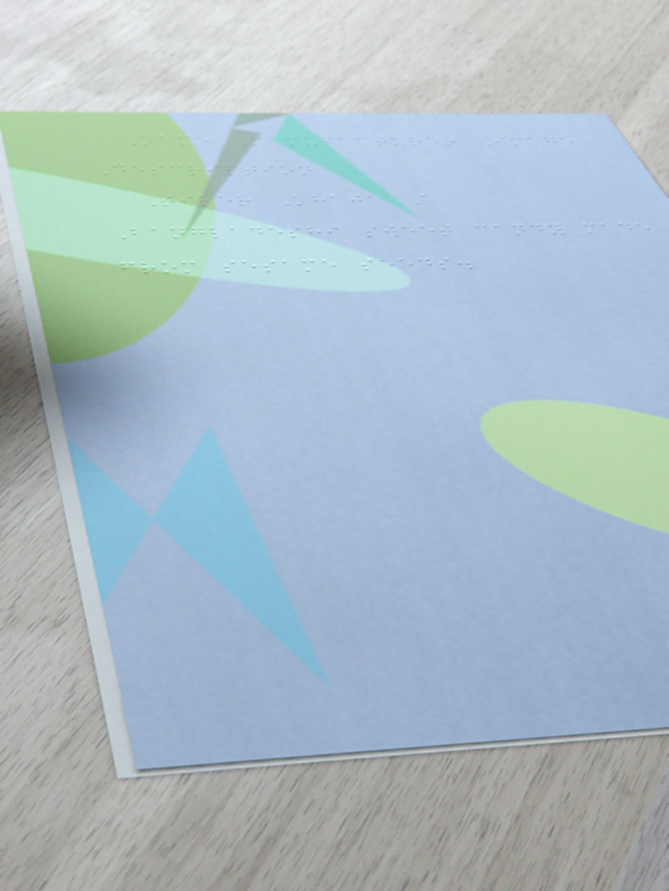Name Manufacturer Image
Description
Tiler Khaja A
Bangladeshi sweet candy made
from sesame seeds.
